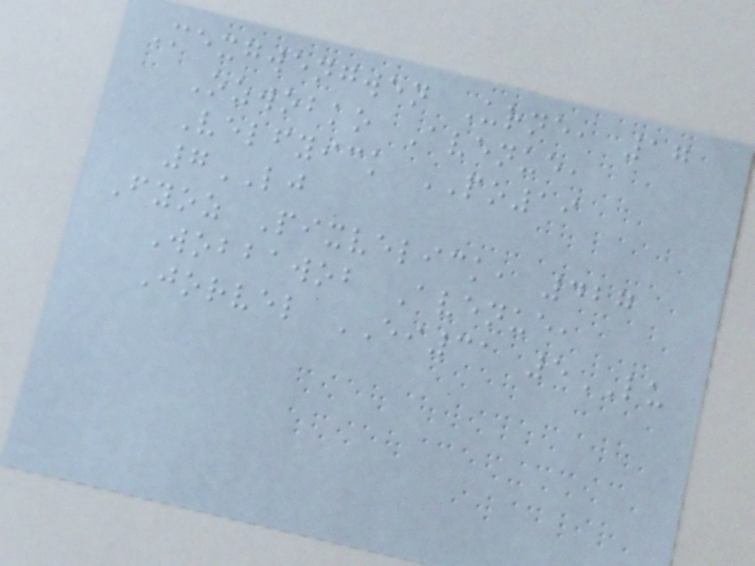Mexgwengwen Urne, 17
Ozwobko Avenue,
Velfyick PO19
7LJ
Fyoz Pixvelick, 427
Wobbawob Avenue,
Jorvel EI31 5LU
